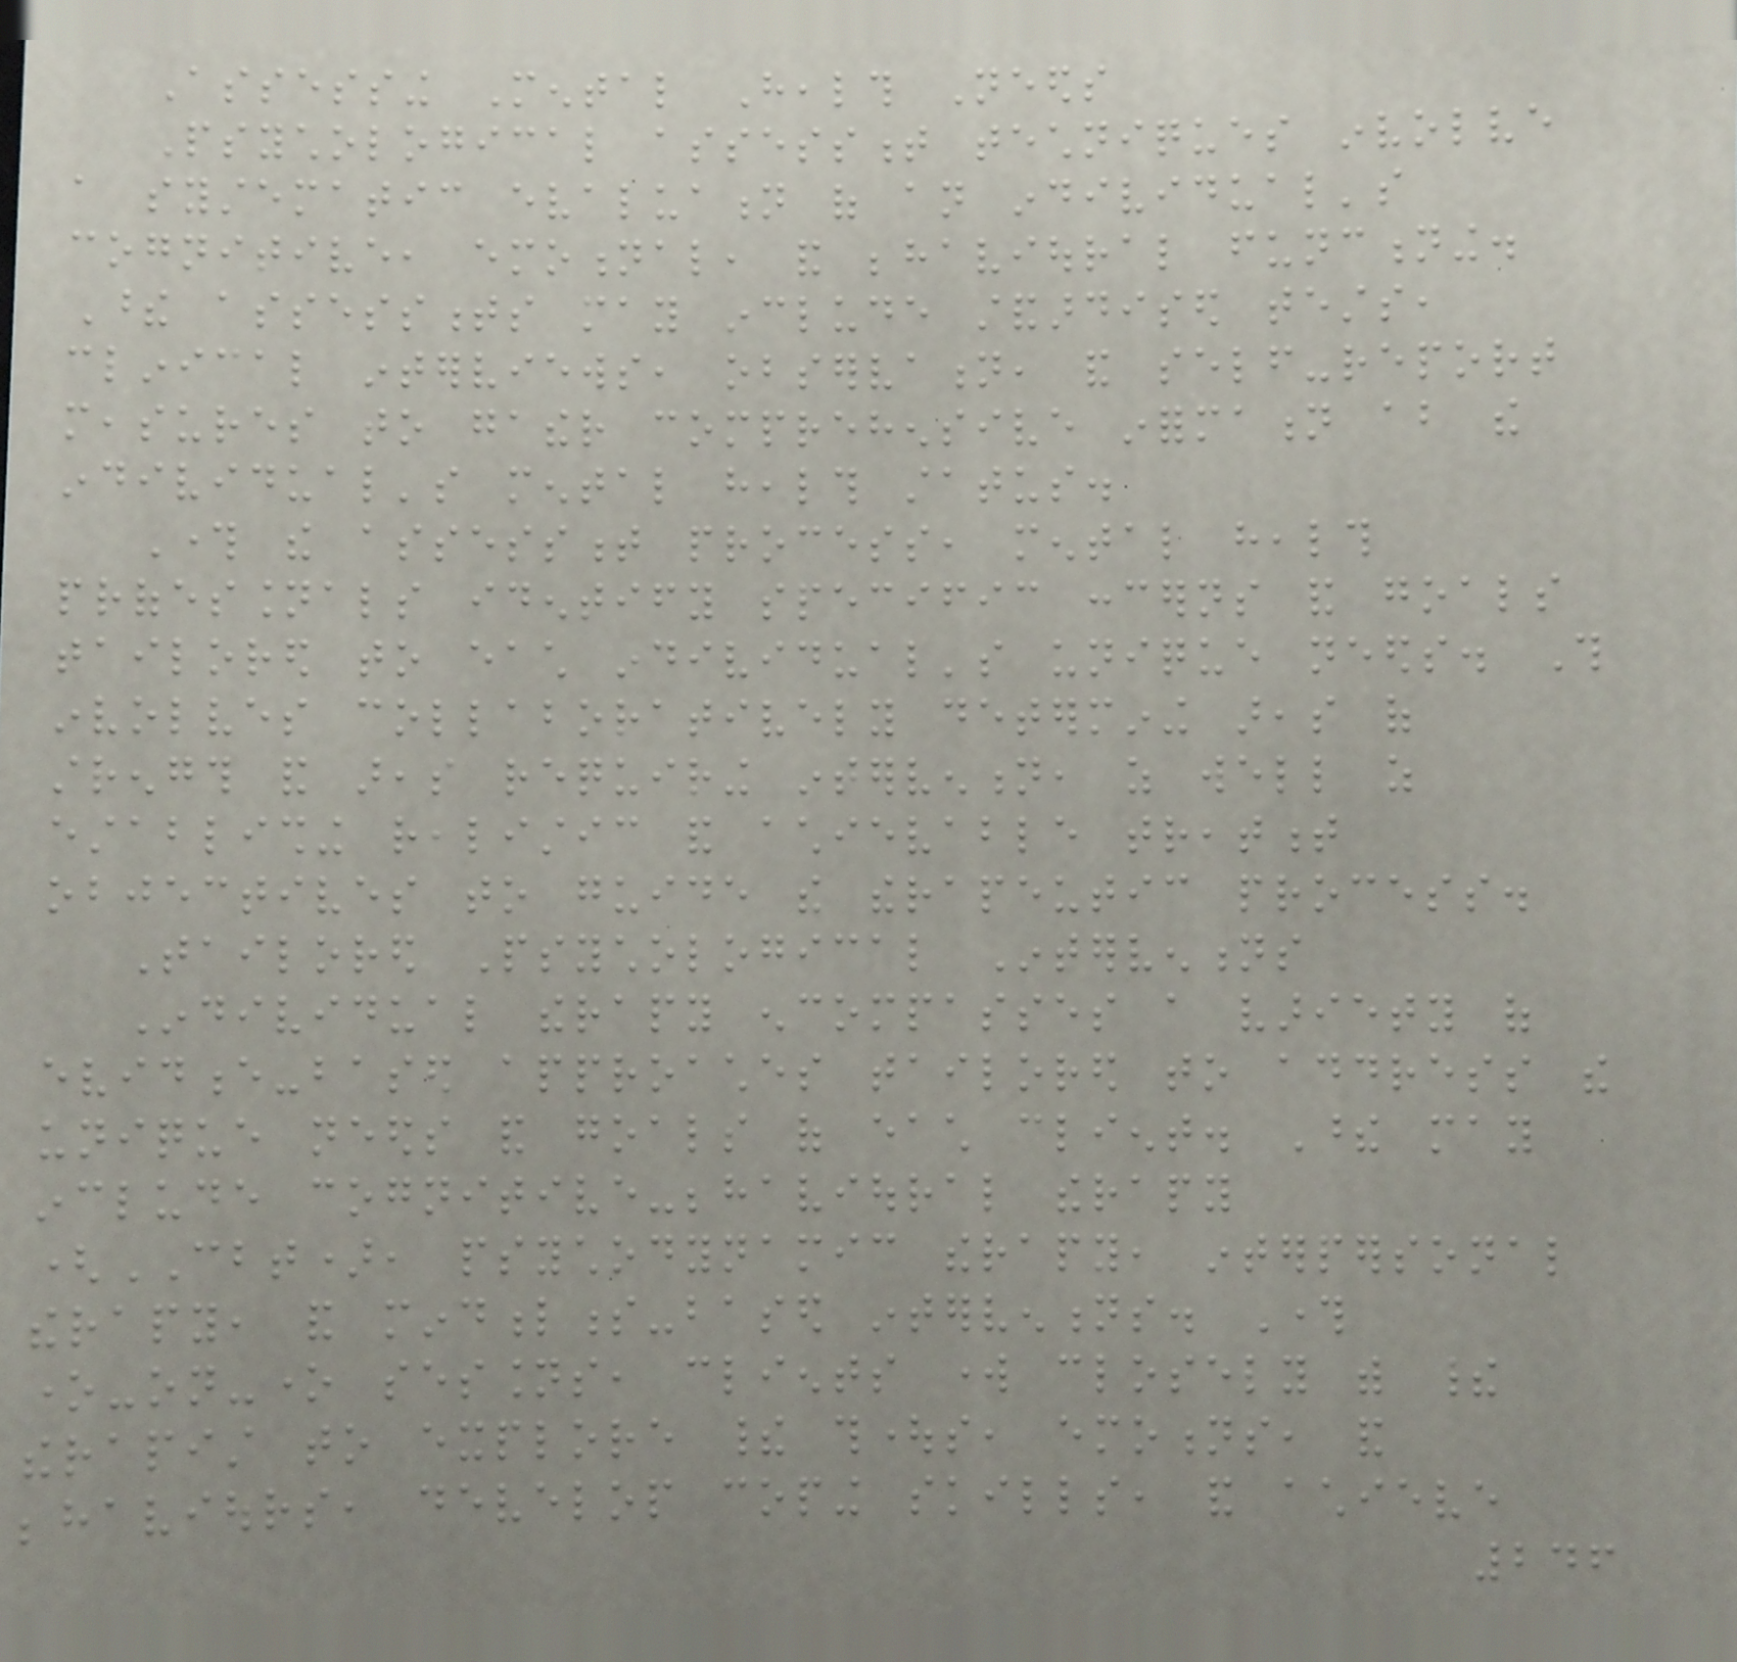Assessing Mental Health Needs
Psychological assessment techniques involve
a systematic evaluation of an individual's
cognitive, emotional, and behavioural functioning.
These assessments may include standardised tests,
clinical interviews, observation, and self-report
measures to gather comprehensive information about the
individual's mental health status.
Through the assessment process, mental health
professionals identify specific concerns and goals
tailored to each individual's unique needs. This
involves collaboratively determining areas of
strength and areas requiring intervention, as well as
establishing realistic and achievable treatment
objectives to guide the therapeutic process.
Tailored Psychological Interventions
Individual therapy encompasses a variety of
evidence-based approaches tailored to address the
unique needs and goals of each client. These may
include cognitive-behavioural therapy
(CBT), psychodynamic therapy, interpersonal
therapy, and mindfulness-based interventions. Through
one-on-one sessions, clients work closely with their
therapist to explore their thoughts, emotions, and
behaviours, develop coping skills, and achieve
246
